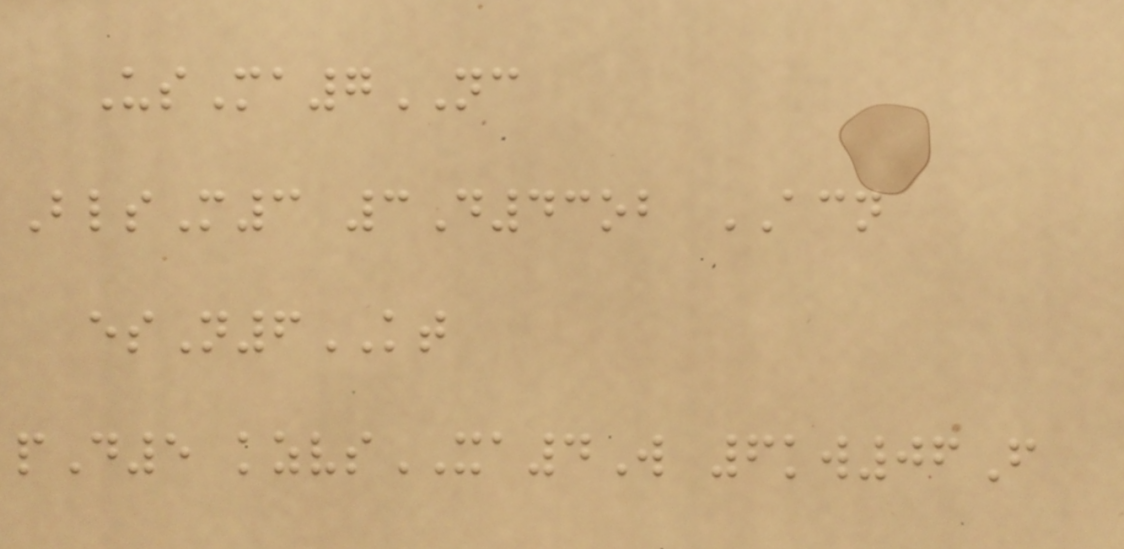UsMa7NC
BlsM3 3D43ob ACN
esN6KT
pD5 kzvsXA4W 6kw06F
